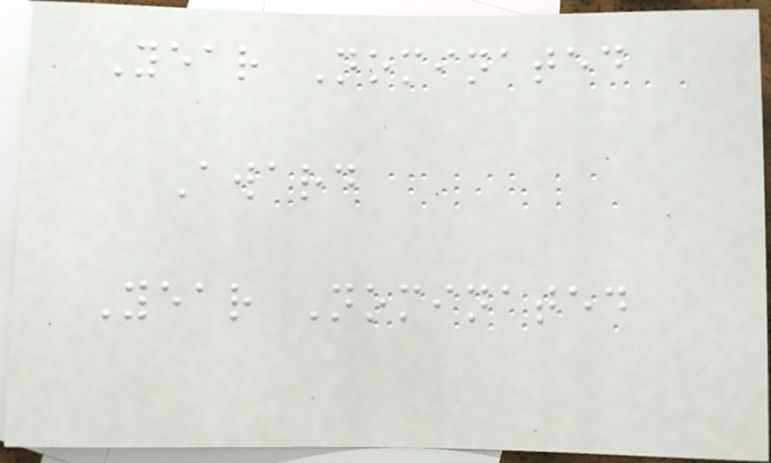Year Nominated
Award
Year Nominated
